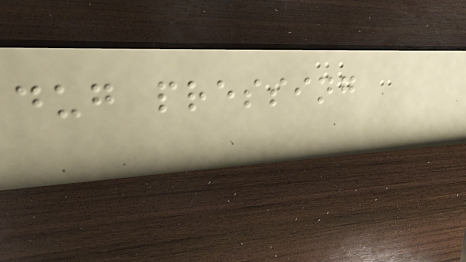dug pressing
